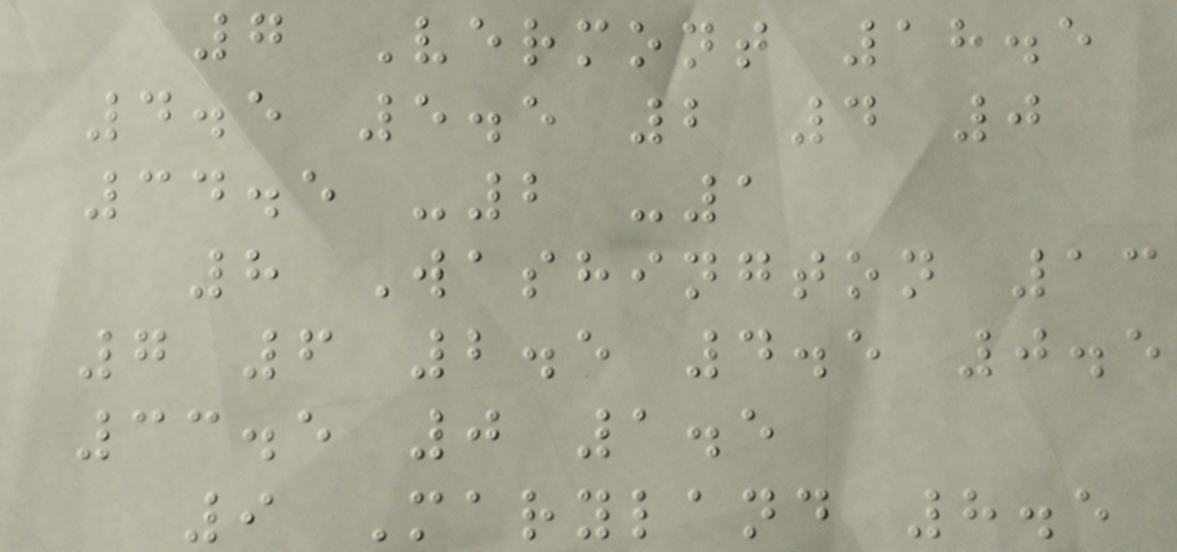7 Vermont 18.5
4.5 5.5 2 4 0
34.5 -2 -1
8 Washington 13
7 6 2.5 4.5 0.5
33.5 0 1.5
9 Maryland 8.5
